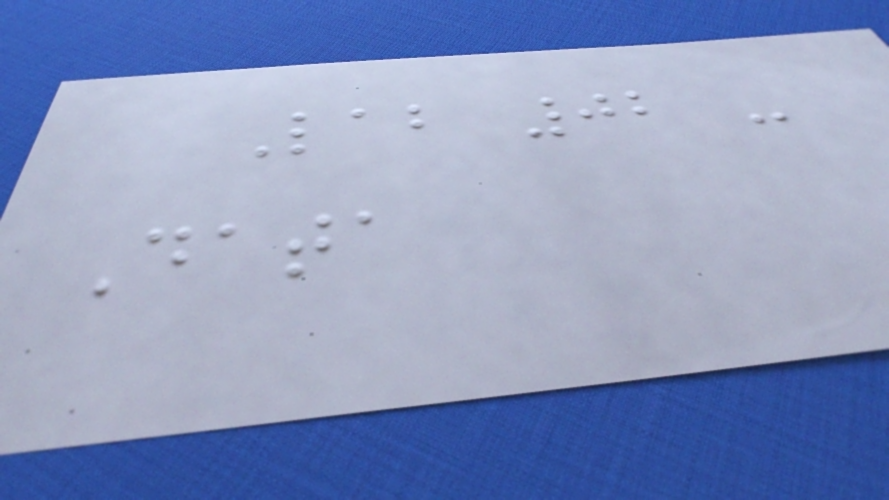Lab 02 -
Data
